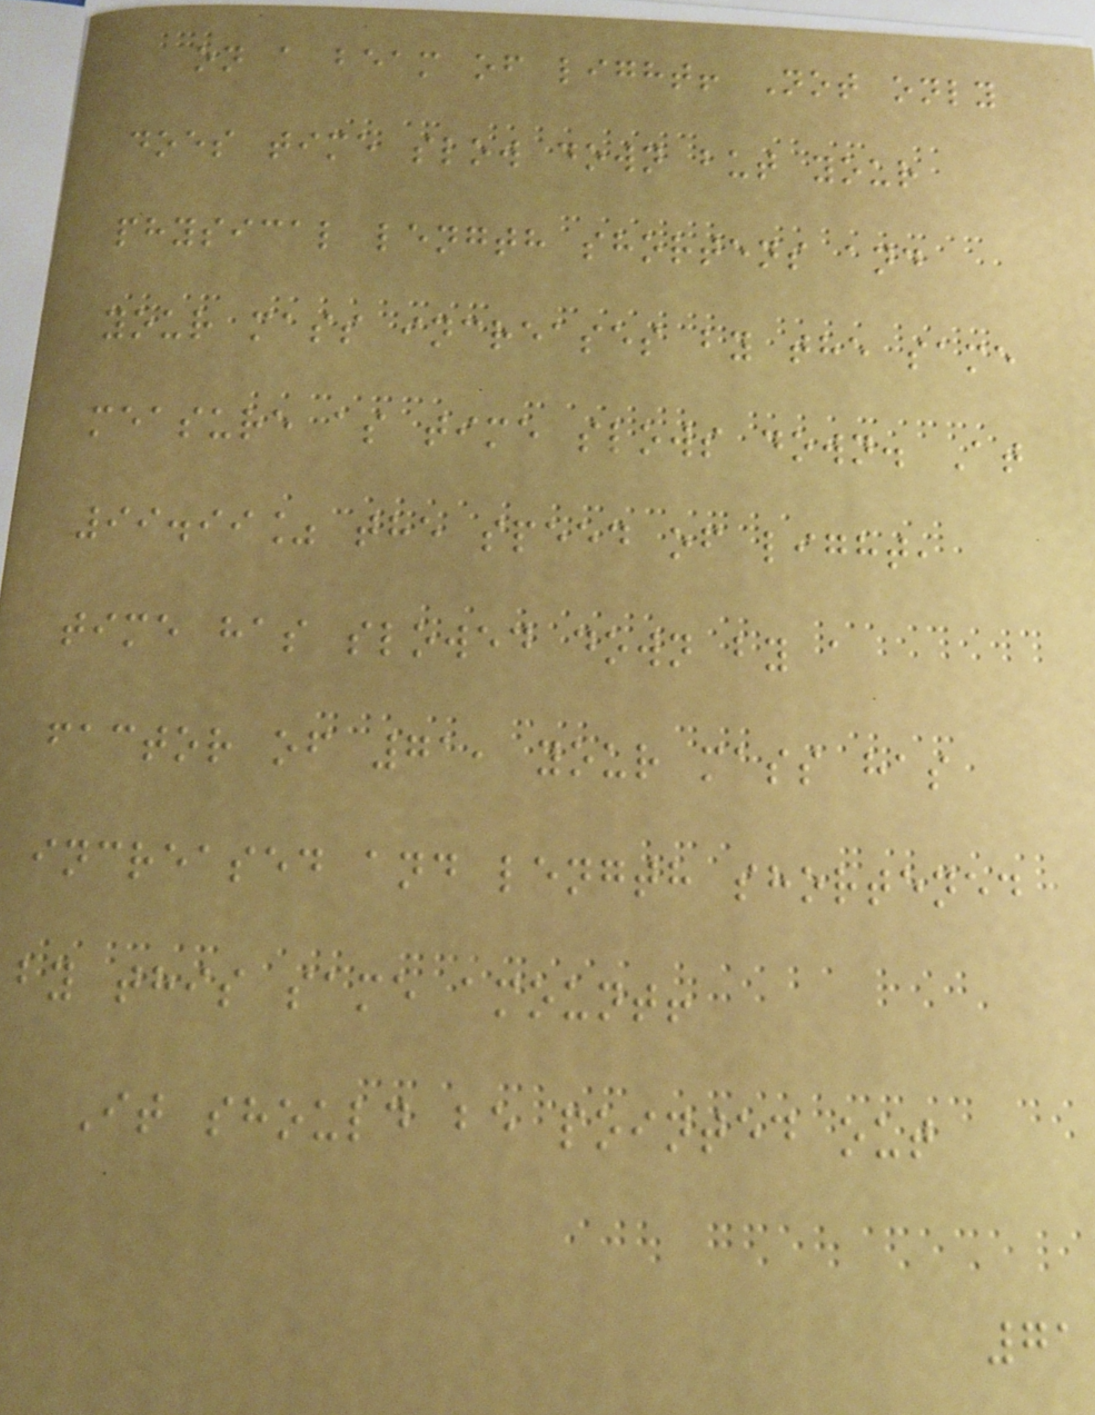on a beam of light! Not only
does time slow down but your
physical length shortens and
your mass increases by the same
measure as time slows down. At
99.99% the speed of light,
time has slowed down by a
factor of 71, your mass has
increased and length shortened
by this same amount!
It should be pointed out
71
